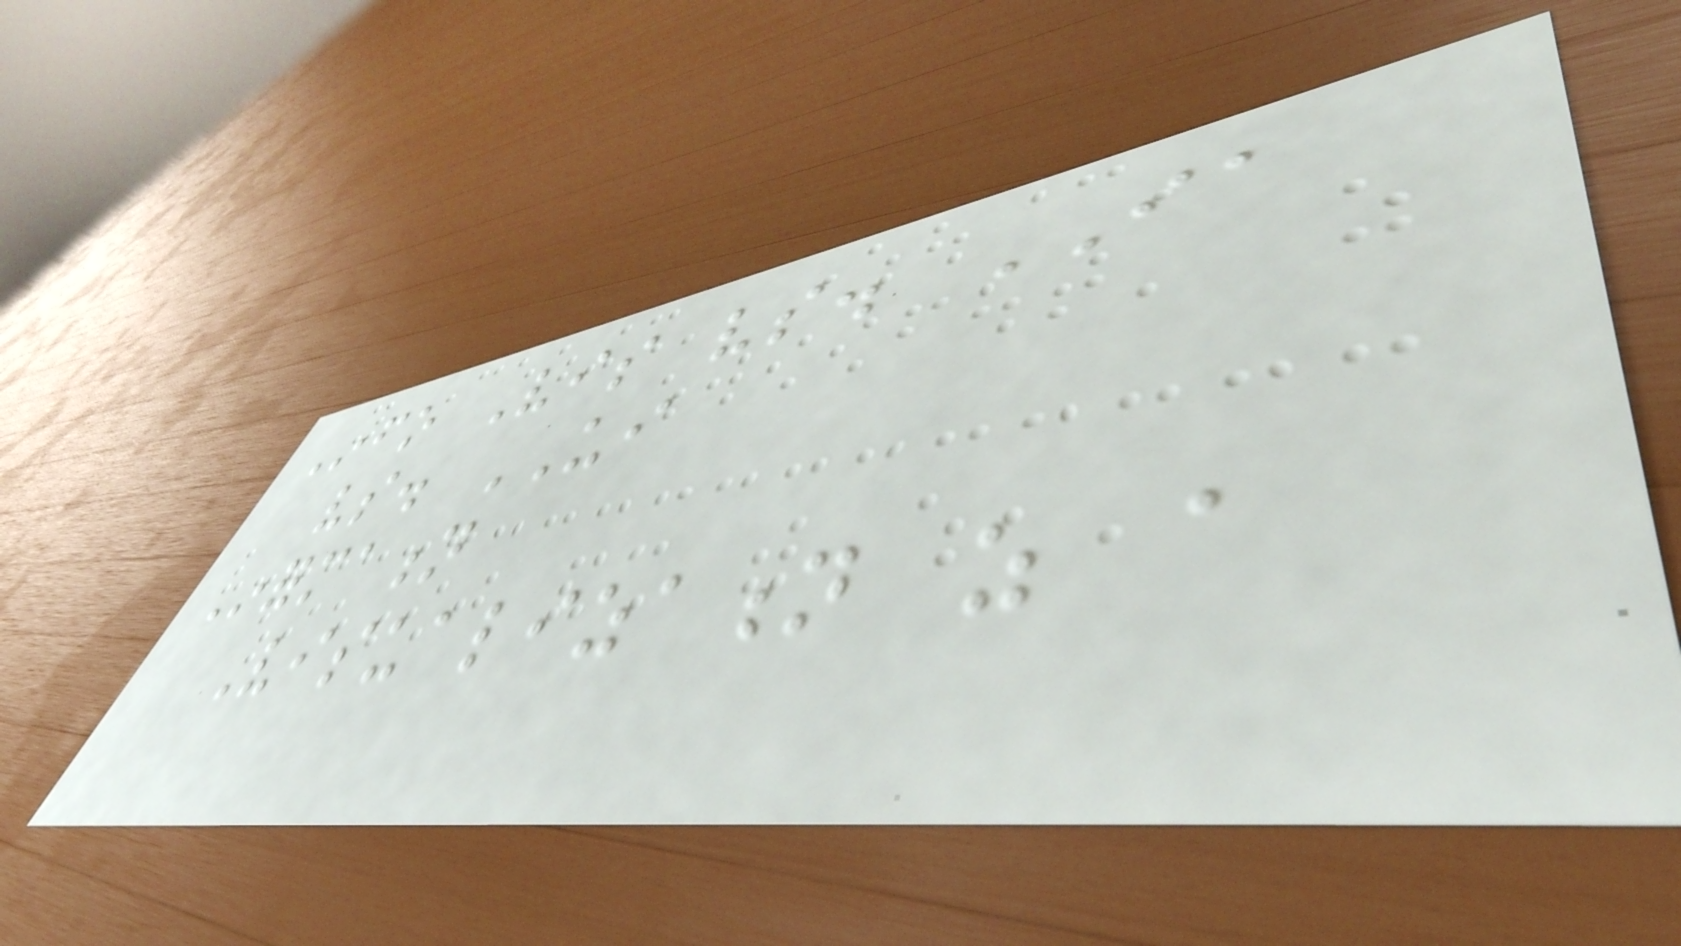Info Vis vs. IA
vs. UI
Information
Visualization as a
